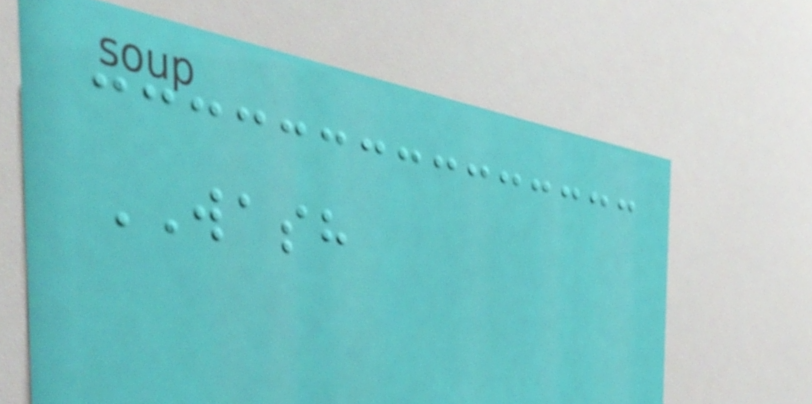WASH
